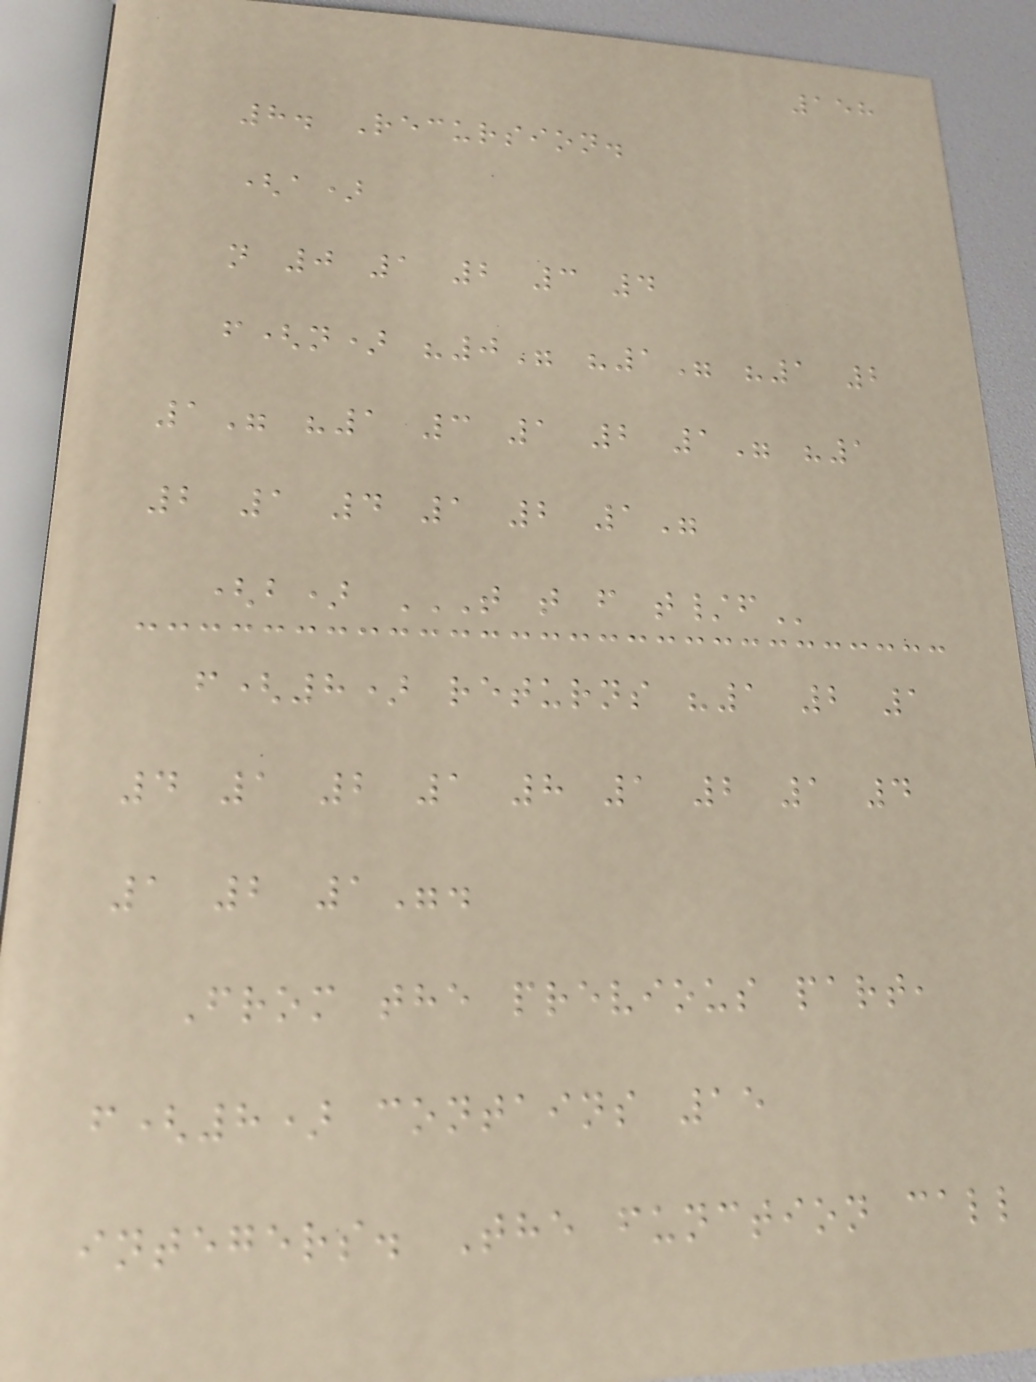158
8. Recursion.
(a)
n 0 1 2 3 4
f(n) "0" "1" "1 2
1" "1 3 1 2 1" "1
2 1 4 1 2 1"
(b) T T F T/F
f(8) returns "1 2 1
4 1 2 1 8 1 2 1 4
1 2 1".
From the previous part,
f(8) contains 15
integers. The function call
